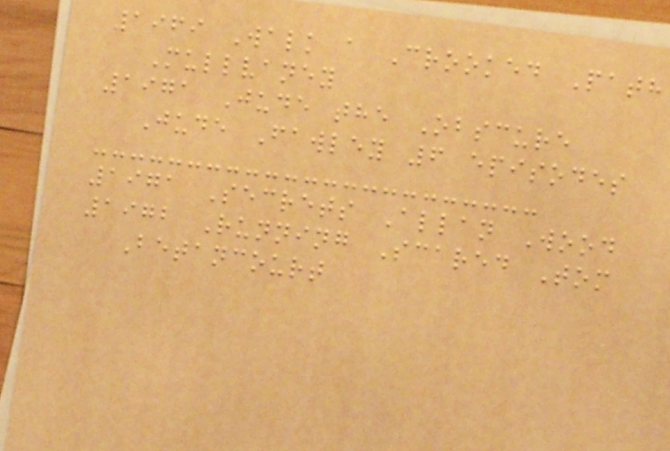1969 Walk a Crooked Path
Mullvaney
1971 Jude the Obscure
Jude Fawley 6 episodes
1971 Secrets Allan Wood
1972 Running Scared Tom
Betancourt
